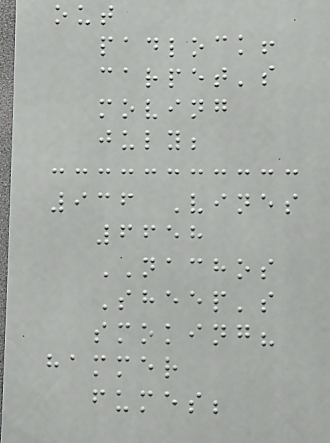out
padlock!
carpet's
moving
july;
936 Vines
6658
NACHOS
Sheep's
smoking?
hammer
fumes;
